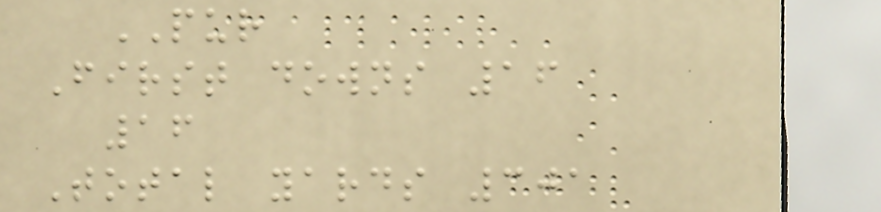PUR
First downs 16
16
Total yards 301
